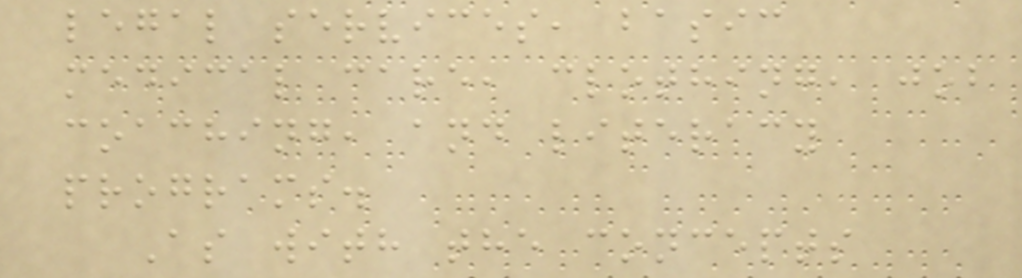legal services, basic
medical care, clothing, job
coaching, and literacy
programs.
As with the concepts
